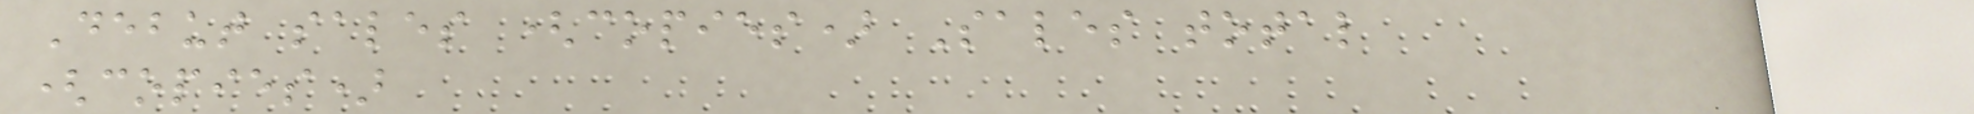Debut sales (copies) Sales total
(copies)
